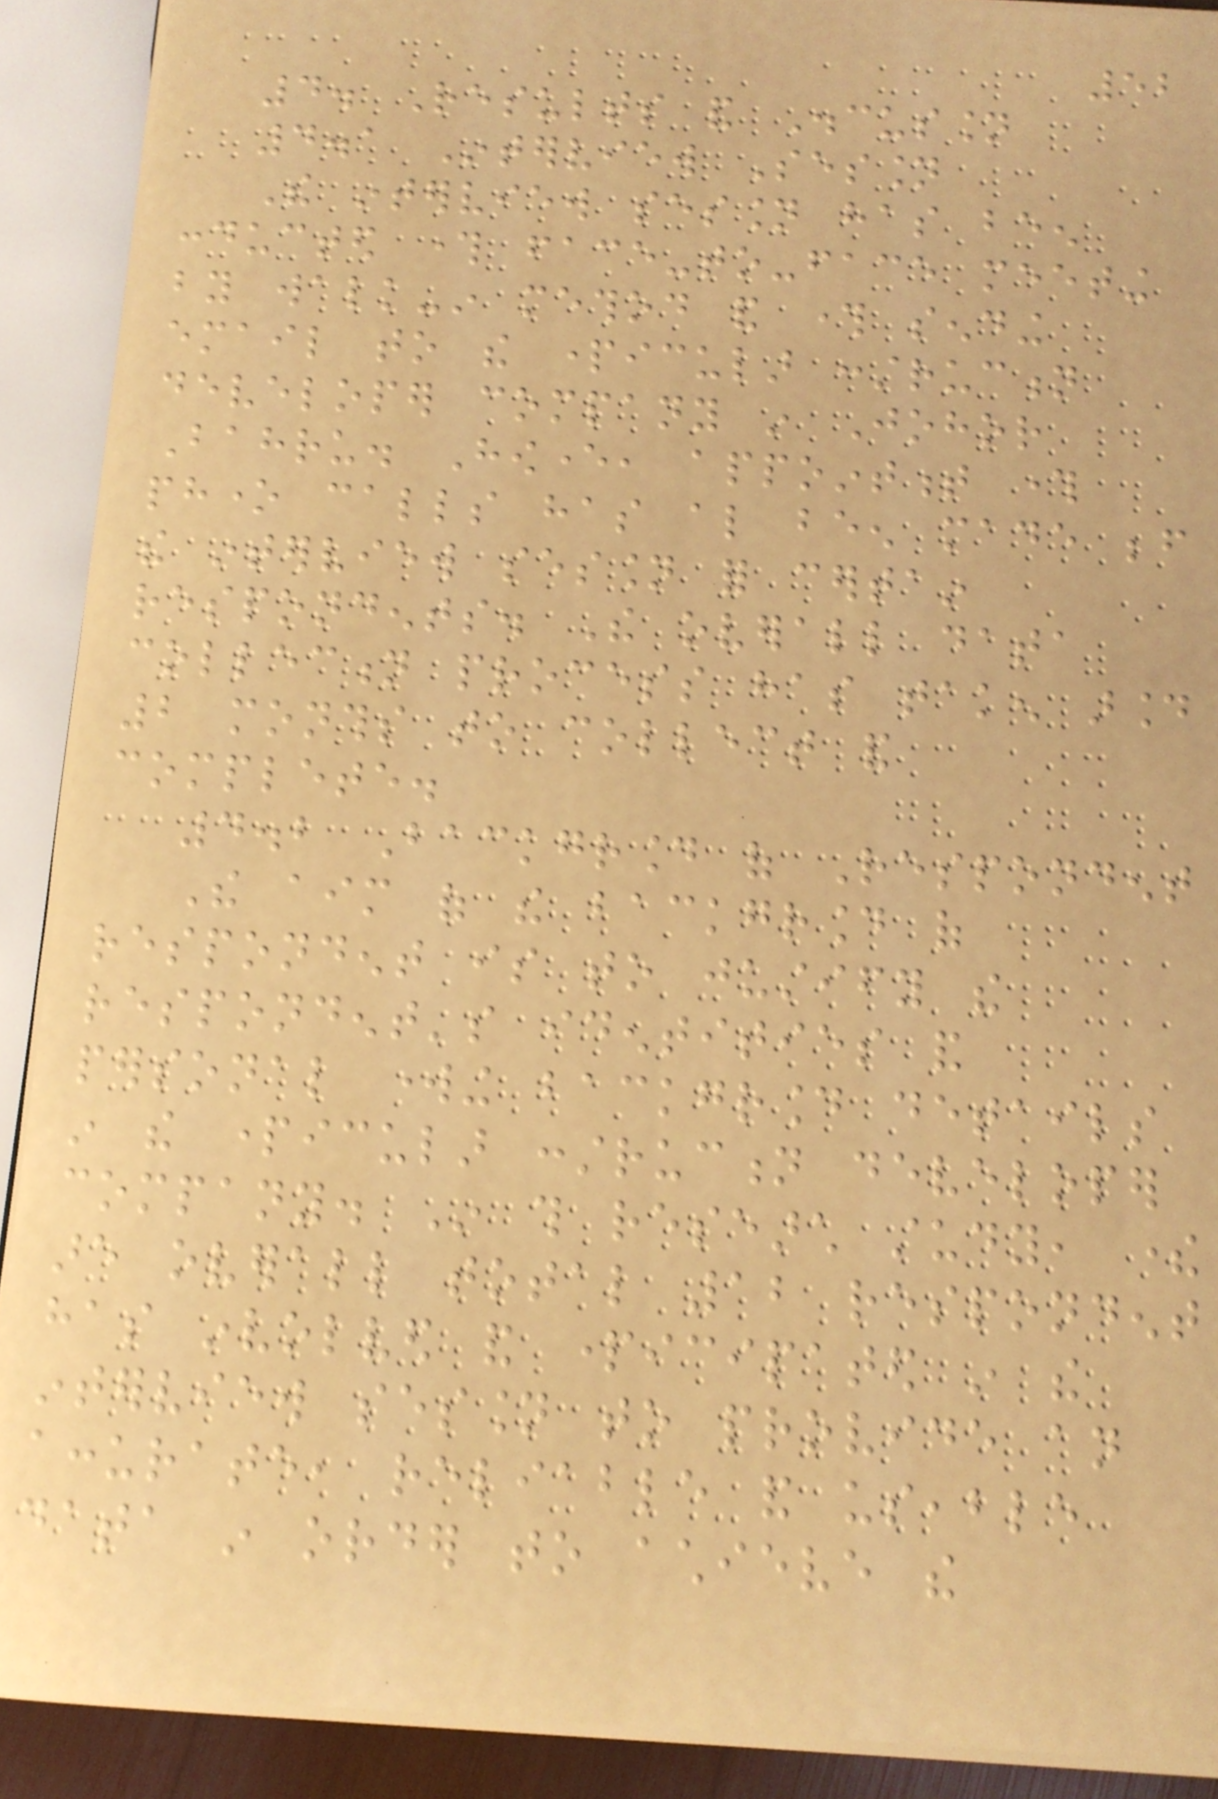52
4. Results and Discussion
4.1 Interview Session
The interview session has been
conducted through face-to-face meeting
by walk-in method and through sending
email to the particular construction
developer company in Johor
Bahru. However, appointment through
phone calls has also been made before
the interview session for certain
respondents. The overall data
collection process has taken around
2 months to collect and
complete.
4.2 Background of Respondent
The aim of the background of
respondent is to justify the
respondent's identities and
personal working background details
in the particular construction developer
company. In this research study, there
are overall total 12 respondent
has involved and participated in the
interview session to provide an
accurate, reliable and useable
data in order to achieve the
